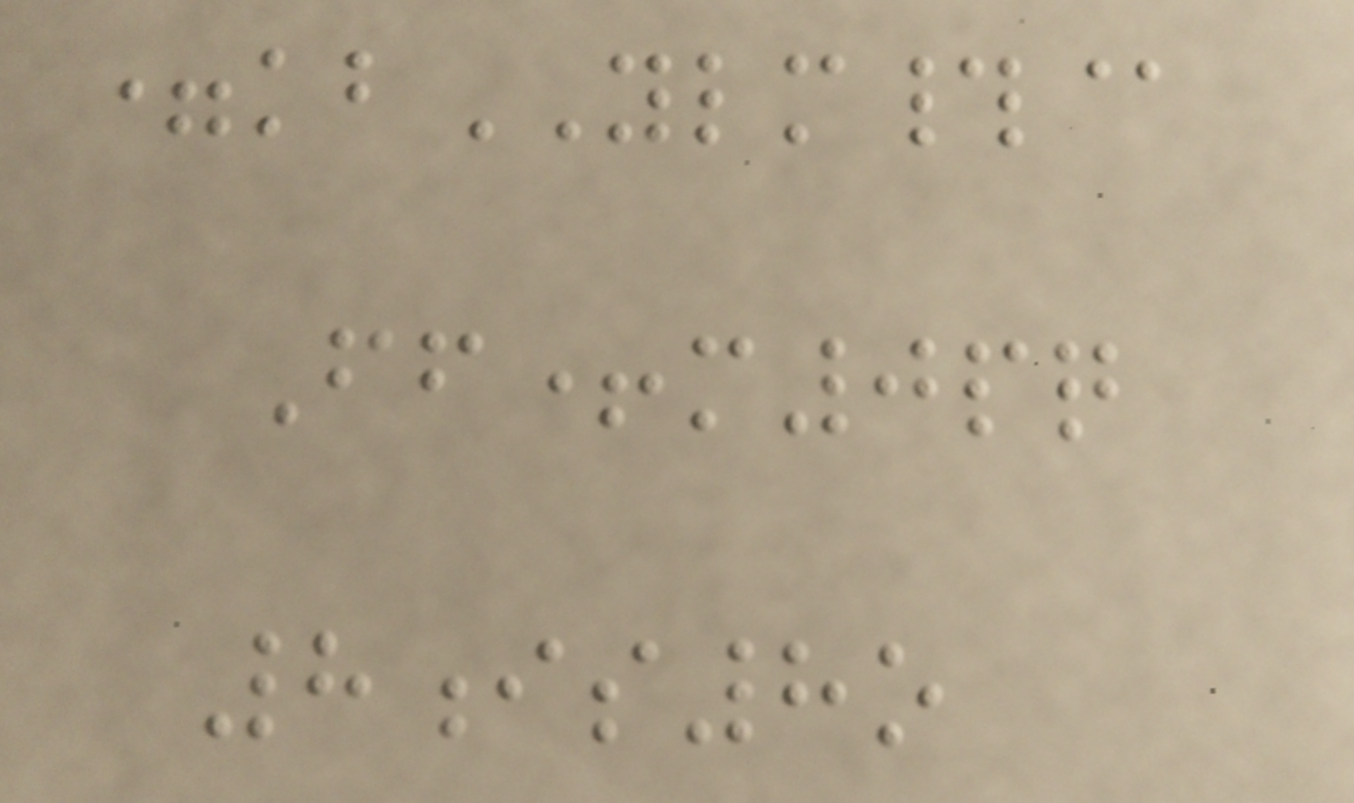=kbYLM#@
Ff+m0pq
8is8o
